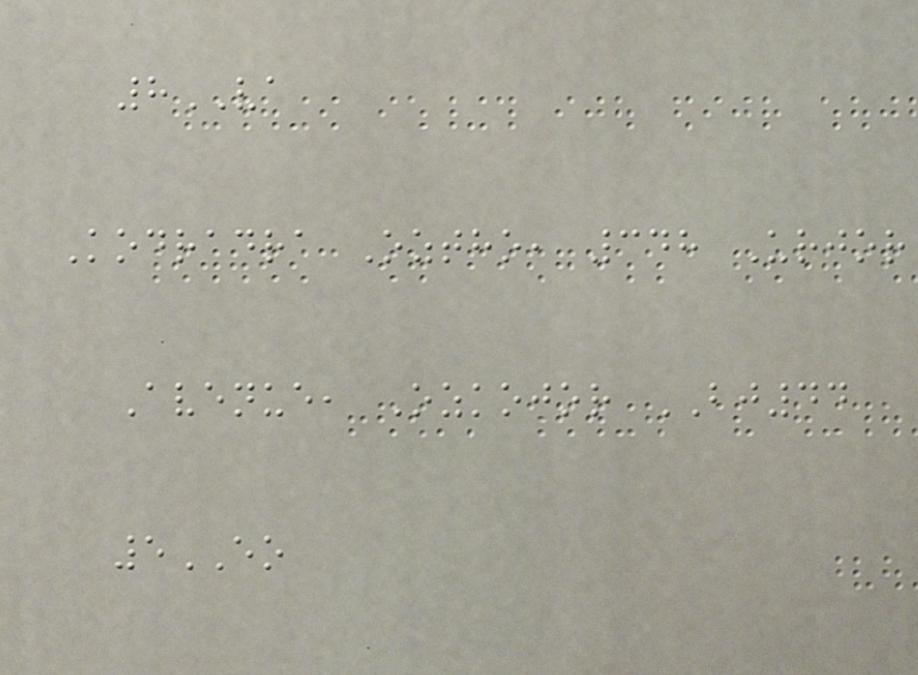8VA
Kodradra Oztho, 348 Urjor
Avenue, Ozkojor BJ44
5EO
